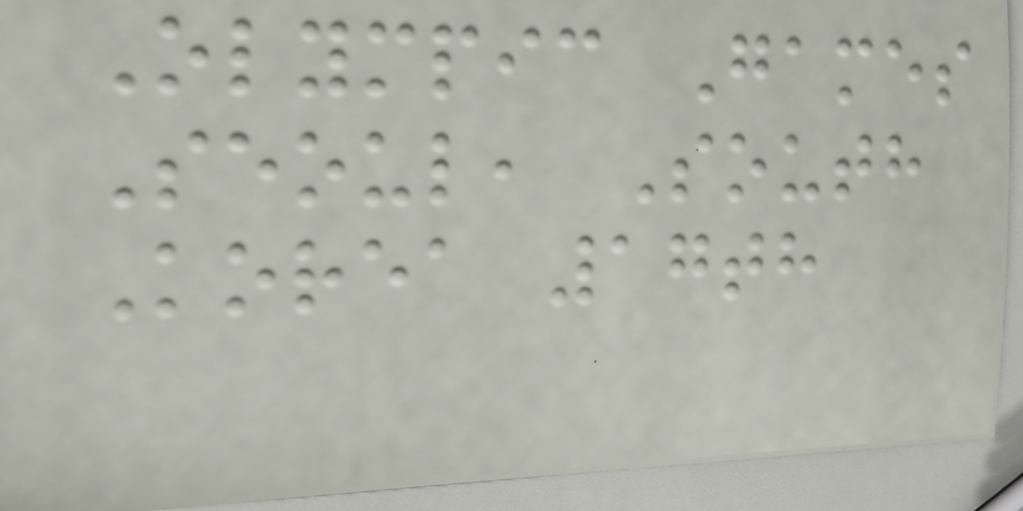Olympic Games
Seoul, South
Korea 17th
